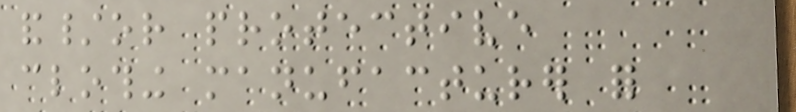and/or protective
clothing manufacturer for
